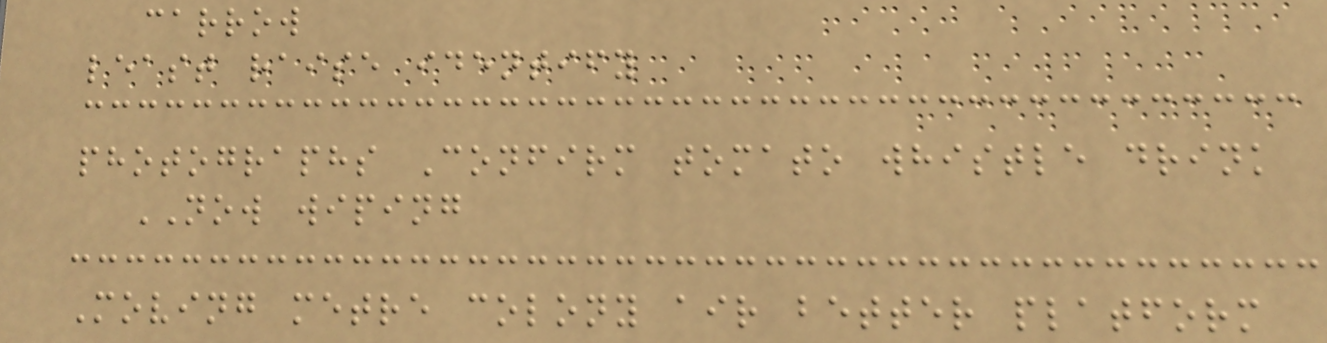carrow
least raise identify
photographs Confirm tomato whistle drink
NOW wiping
Moving metre colony air better platform
